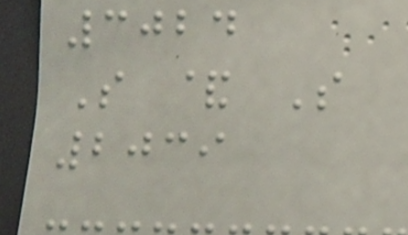3024
S & S
2039
